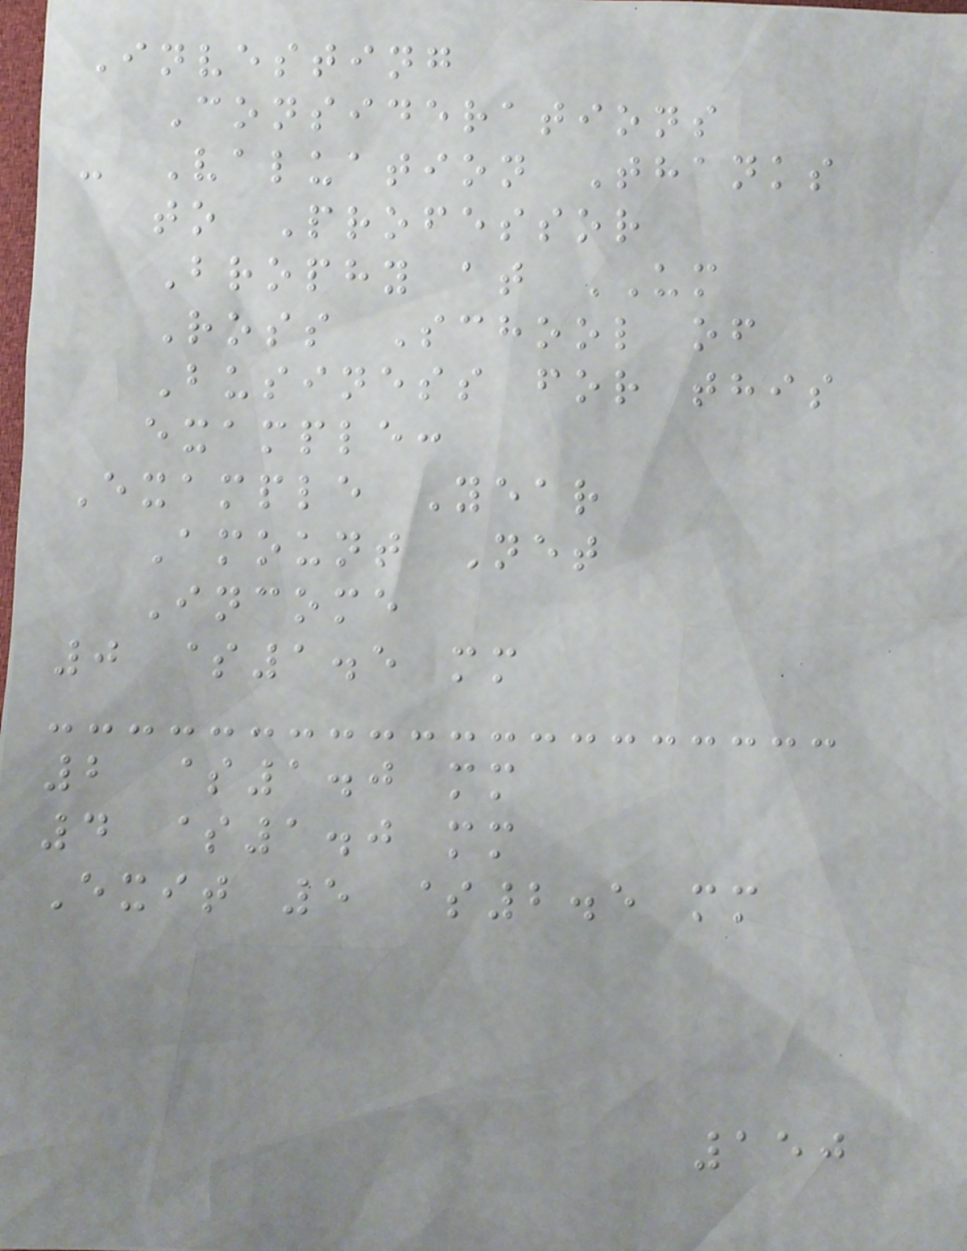Investing
Considerations
- Valuation Thanks
to Professor
Brophy at UM
Ross School of
Business for this
example:
Example Year
Amount Net
Income
0 $1.5 mm
2 $1.0 mm
4 $1.0 mm
Exit 5 $2.5 mm
150
